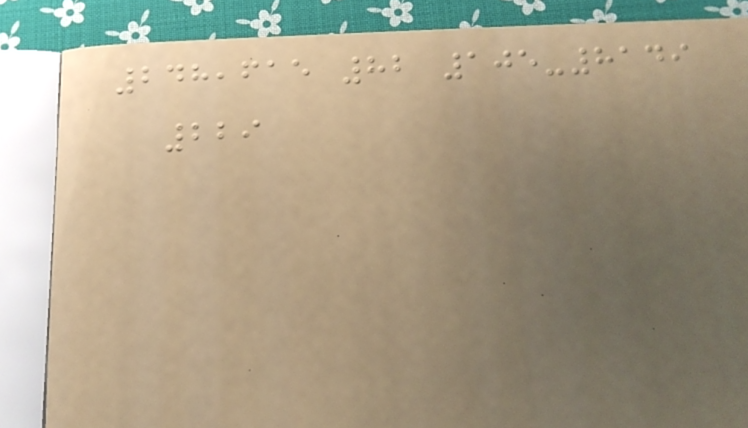248,615 82 105-8149
229
